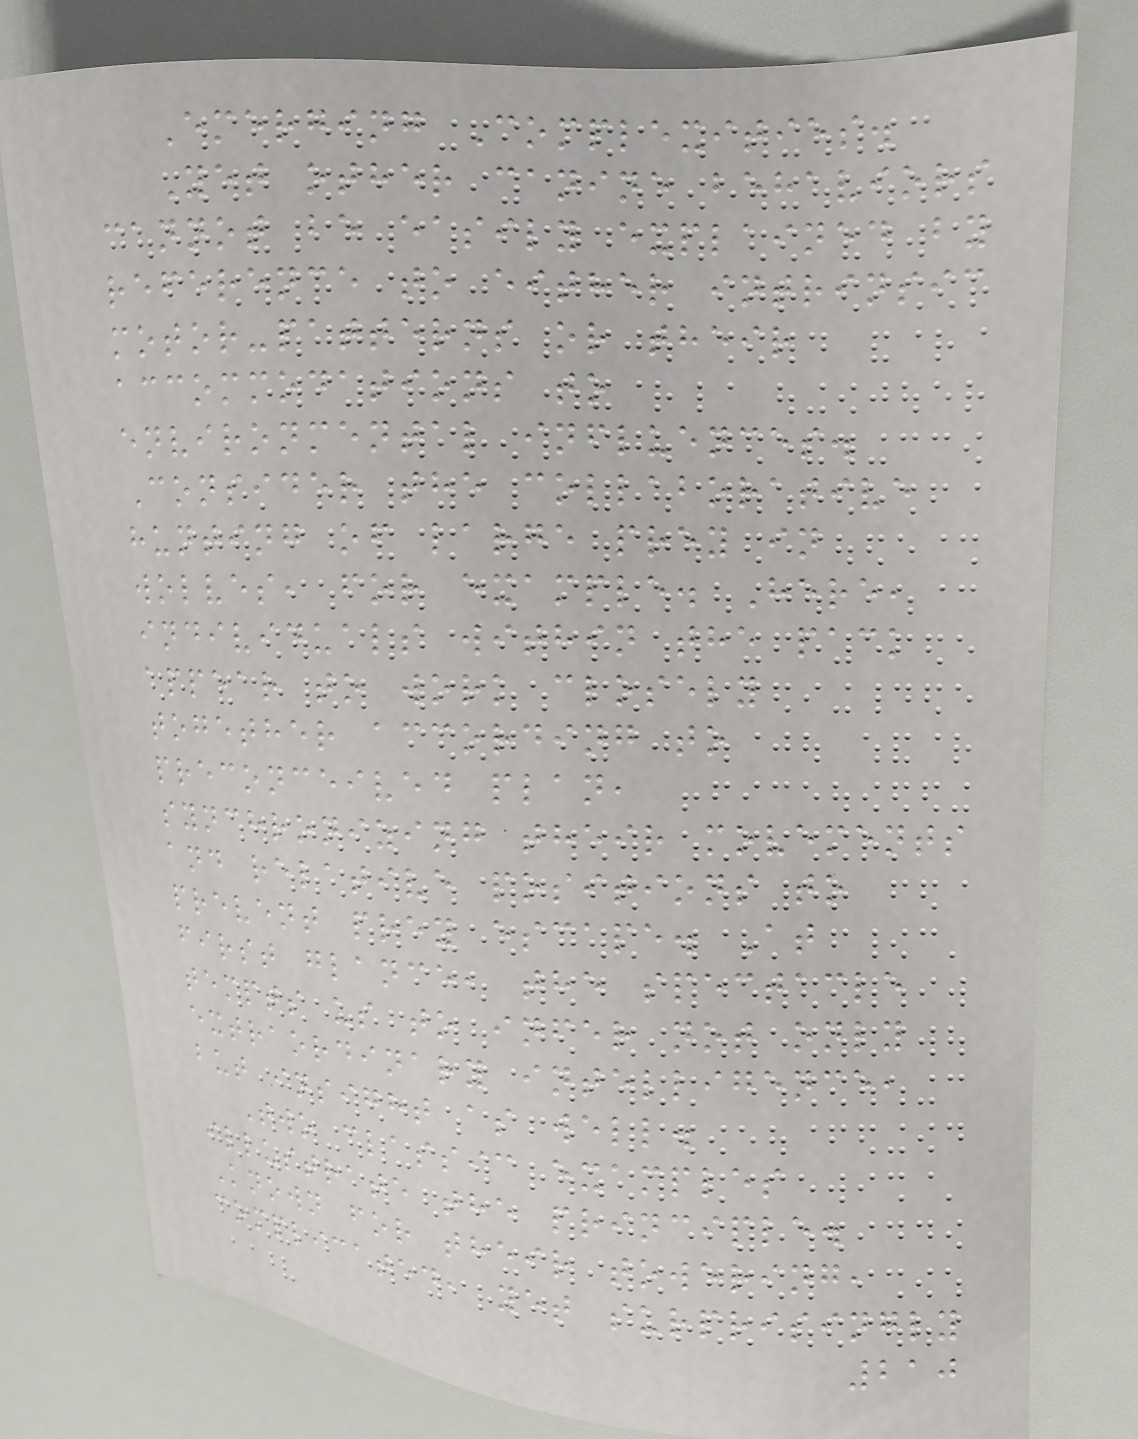Emerging Complexities.
Yet other canine behaviors
cannot be easily explained by
reference to either intrinsic
motor-patterns or their
accommodations to
environmental influences.
Consider the collaborative
hunting of large prey in
wolves, for example. Here,
individuals within the pack
appear to work closely
together according to
preconceived plan,
synchronizing their movements
and relative positions to
prevent prey escape. At
first glance, the spectacle
tempts us to infer not only
extraordinary intelligence,
but insight as well.
Two classic examples
illustrate the principle.
Known for their towering,
complicated, yet surprisingly
210
